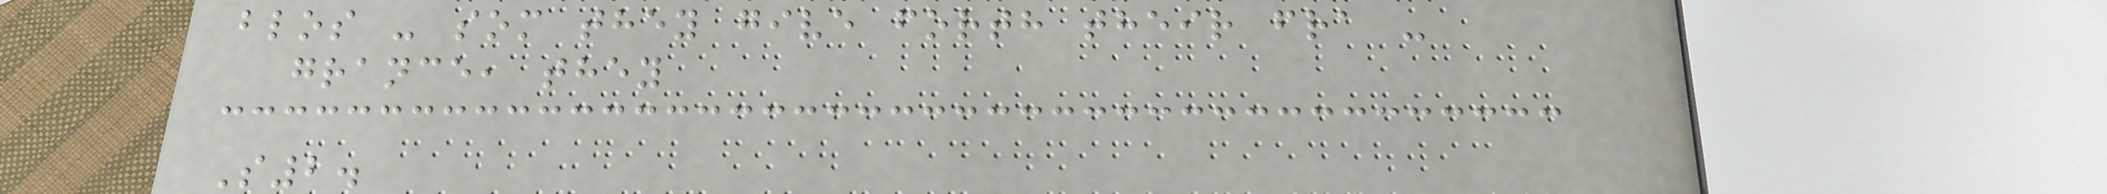blos - som they give forth their fra -
grance, they
S2.
